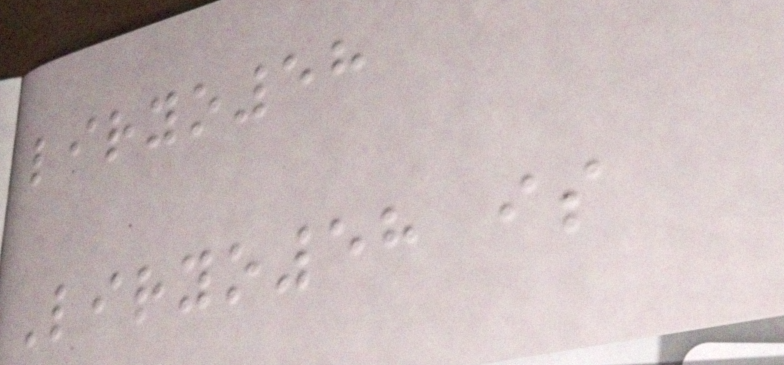liryo58
Liryo58 is
